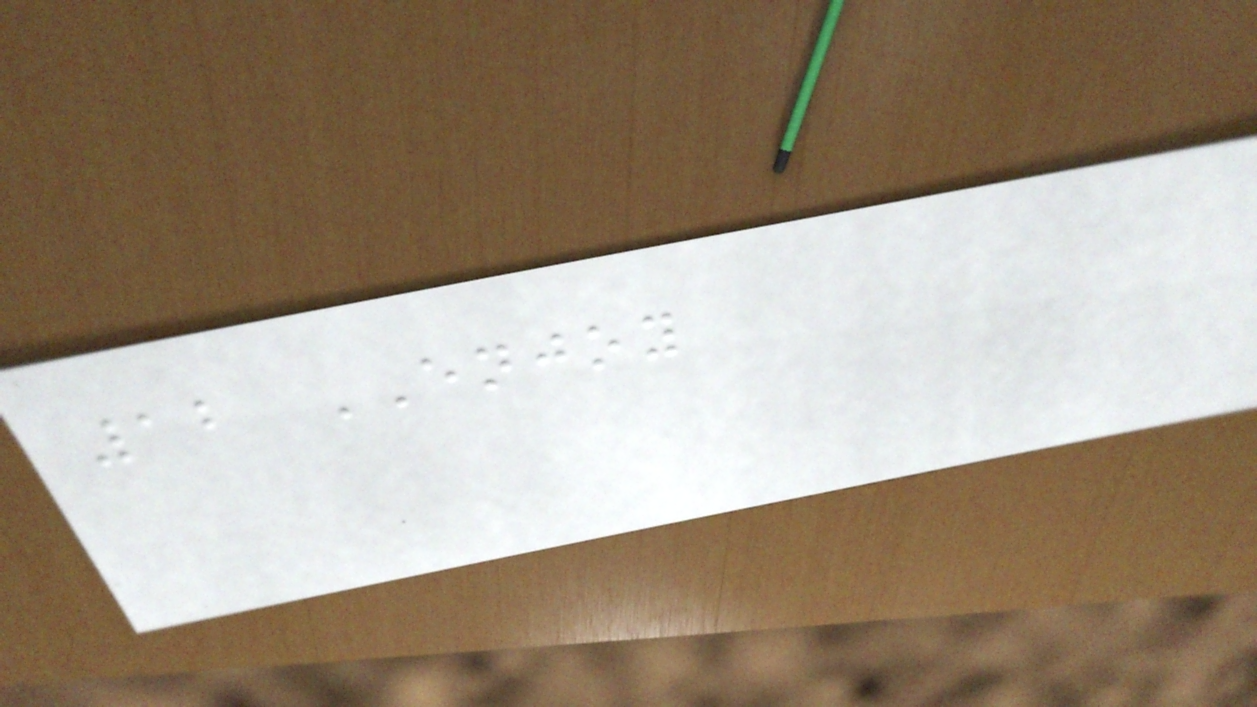12 ENJOY
